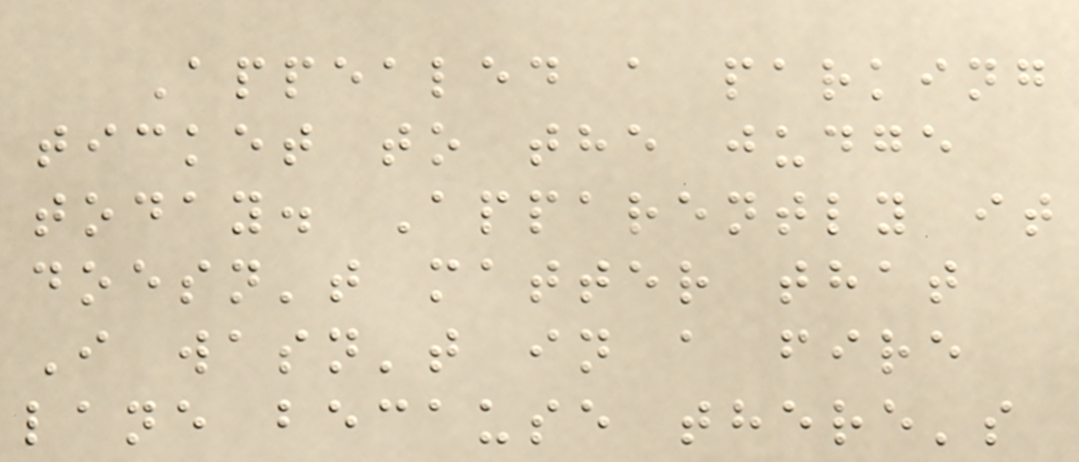Appealed a parking
ticket to the judge
today. Apparently it
doesn't matter that
I wasn't in a fire
lane because there's
